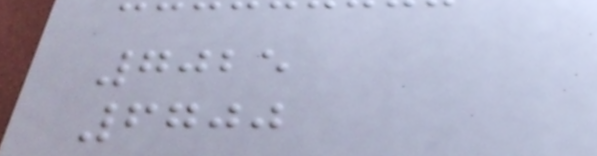7025
6700
